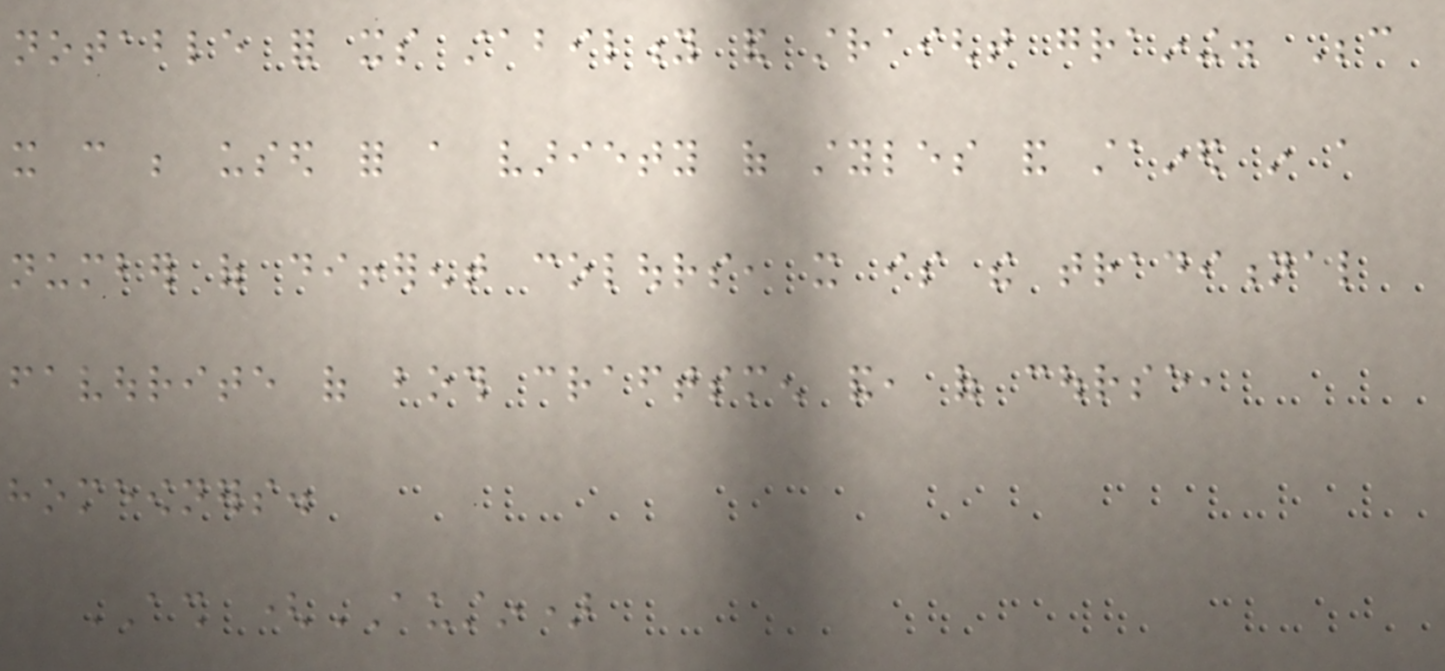notable for its stability and straight graining. Because
it can be used for a variety of styles and stained in a
number of different colours, it is the traditional
favourite of both craftsmen and, of course,
homeowners.
ASH (AUSTIN)
